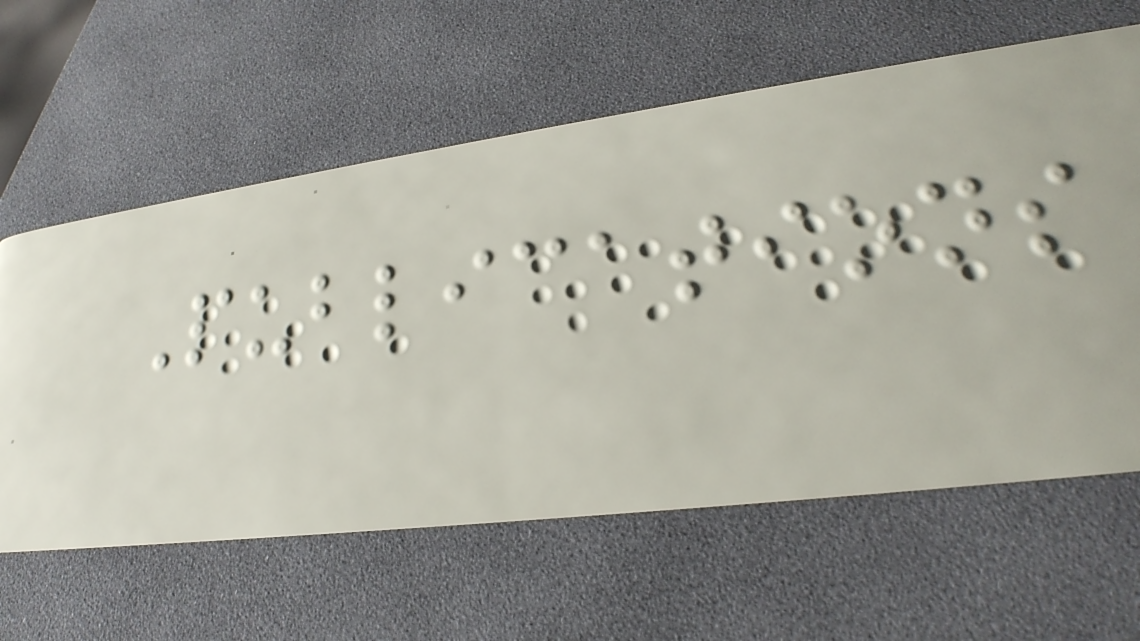Publications
